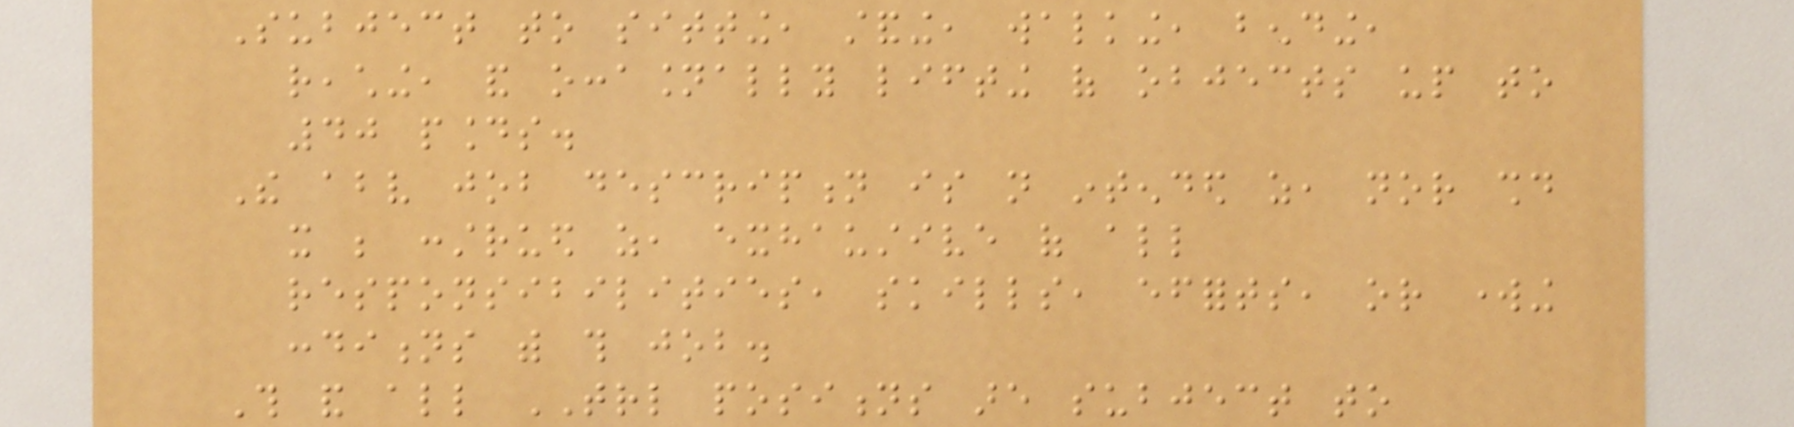Subject to sitting, standing, walking, bending,
reaching, and occasionally lifting of objects up to
40 pounds.
The above job description is not intended as, nor should
it be construed as, exhaustive of all
responsibilities, skills, efforts, or working
conditions with this job.
This and all TRL positions are subject to
